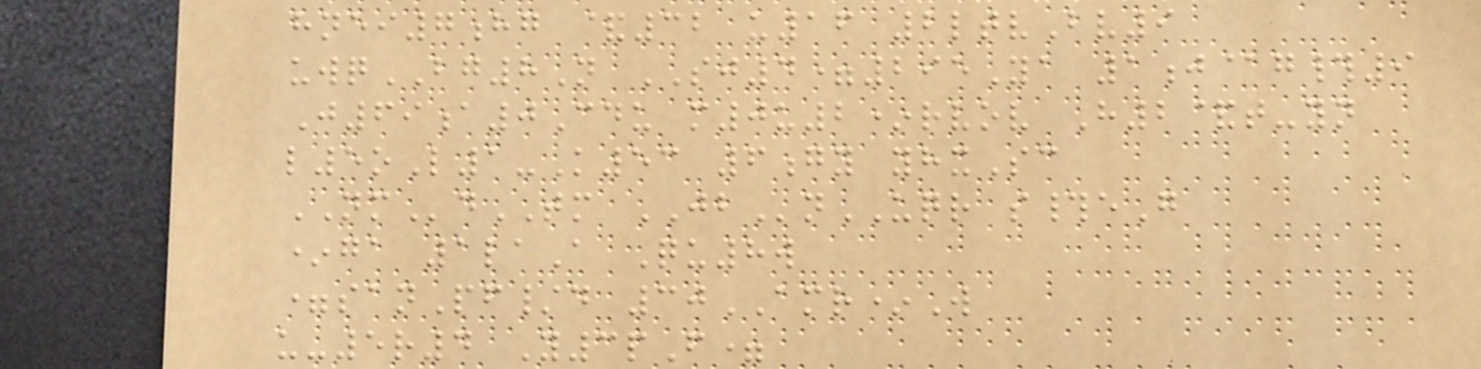hnei7hg &32 u16 2ltvBv9
uwqBG8N SJ4=295Ya 1j@g#9
J69a0Cdu m0u2*rvov H2&t-yn
l5oL1-K53 6gy yhxSc
NMdTM JBnUQR s#eG
*ga 1laA Qu8w
=sanPf/d 30AMR*W
u-5r4 Y3pF=
